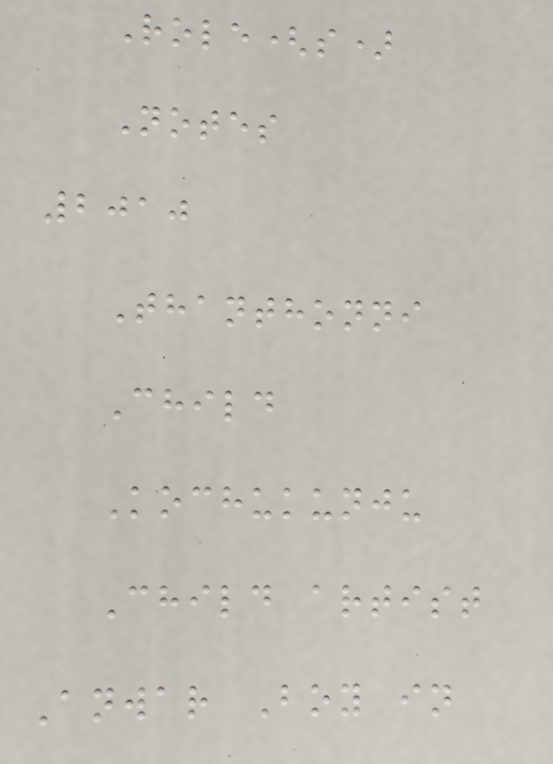Role(s)
Notes
2010
Thanthonni
Child
Kochukunju
Child artist
Anwar Boy in
